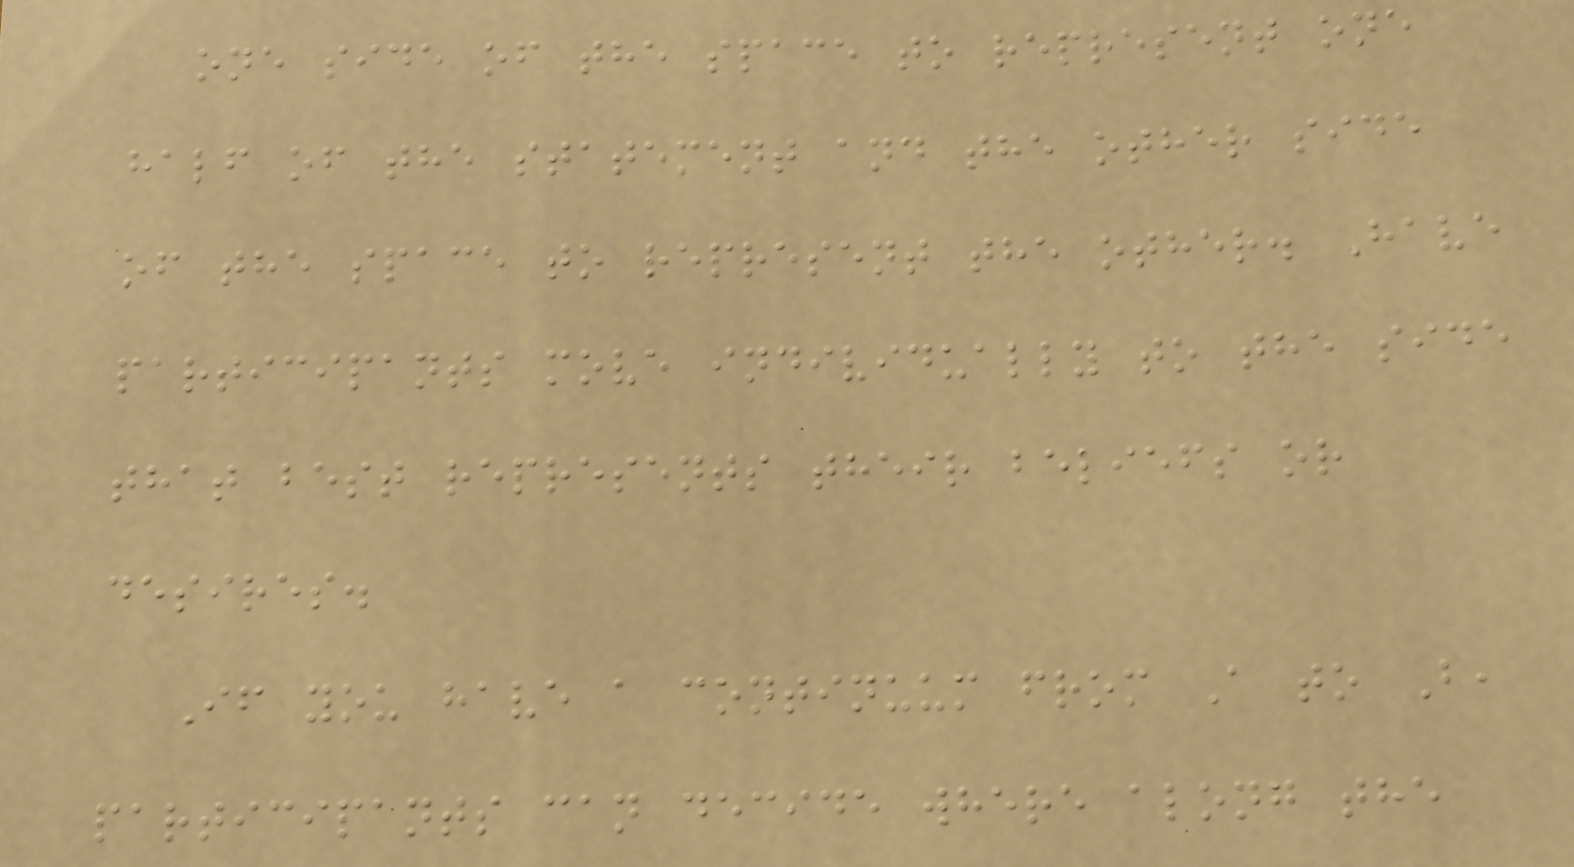one side of the space to represent one
half of the statement and the other side
of the space to represent the other. Have
participants move individually to the side
that best represents their beliefs or
desires.
If you have a continuum from A to B,
participants can decide where along the
